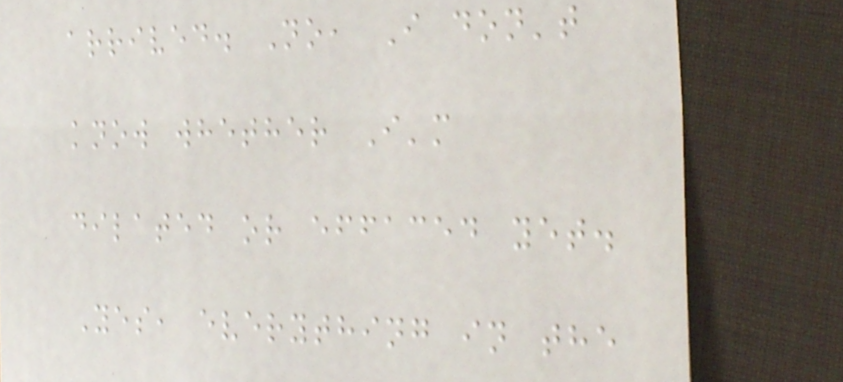arrived. No, I don't
know whether I'm
dilated or effaced yet.
Yes, everything in the
